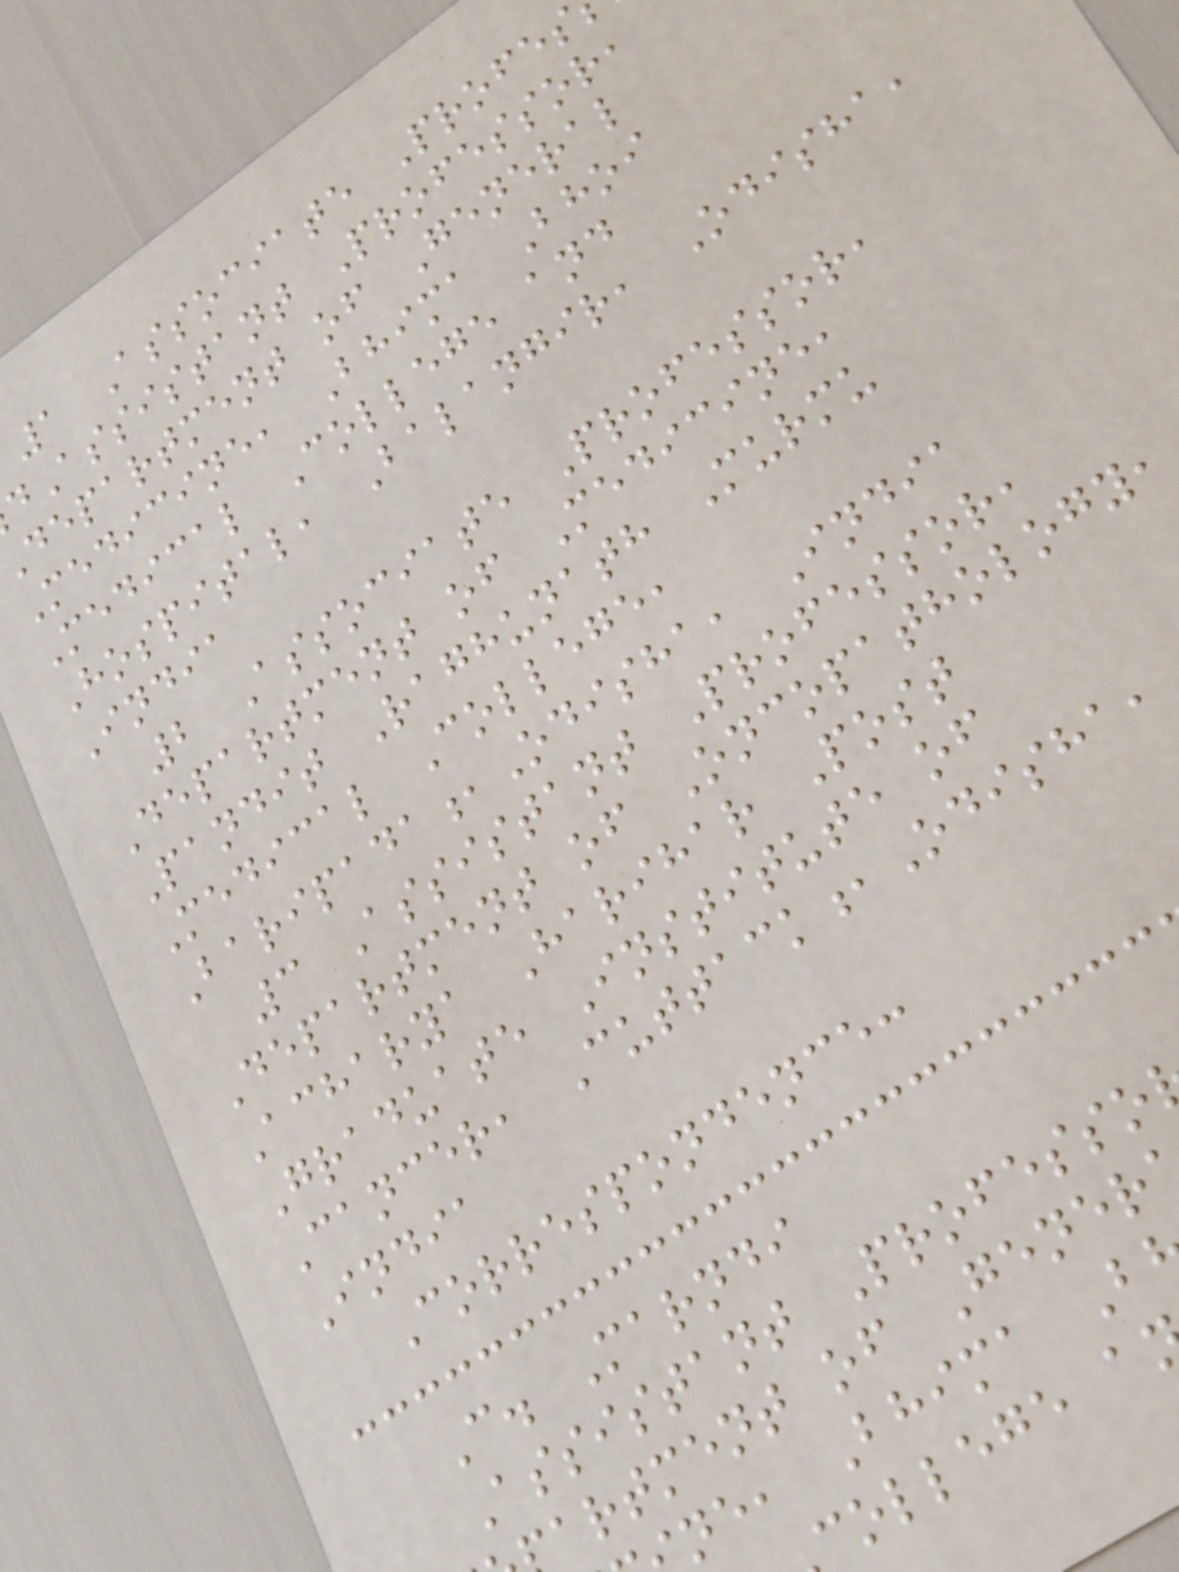1 Associate Profes
Assistant Professor,
department of General
Medicine, Bhima Bhoi
Medical College and
Hospital, Balangir, Odisha,
India
2 Associate Professor,
Department of Medicine,
Pandit Raghunath Murmu
Medical College,
Baripada,Odisha, India
3 Assistant Professor,
Department of Oncopathology,
Acharya Harihar Post
Graduate Institute of
Cancer, Cuttack,Odisha,
India
Correspondence:
C. Marndi
Assistant Professo
artment of Gener
ne, Bhima B
college a
